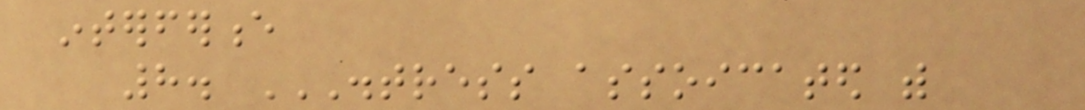interference
8. DISTRESS ASSOICATED WITH
